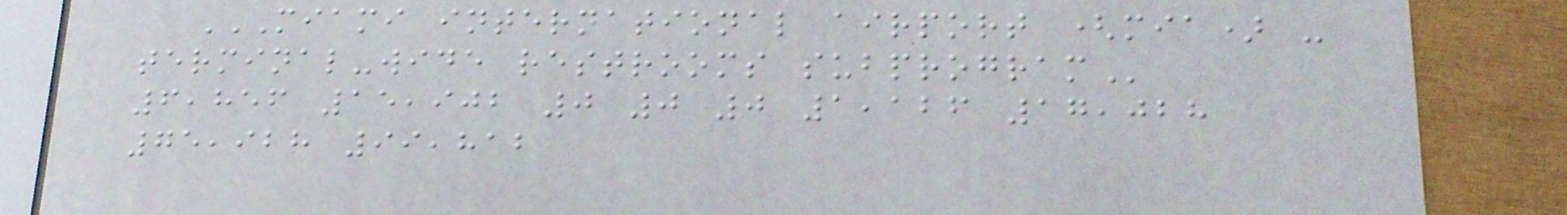MIAMI INTERNATIONAL AIRPORT (MIA) -
TERMINAL-WIDE RESTROOMS SUBPROGRAM
6,856 15,902 0 0 0 1,126 17,028
75,928 99,812
